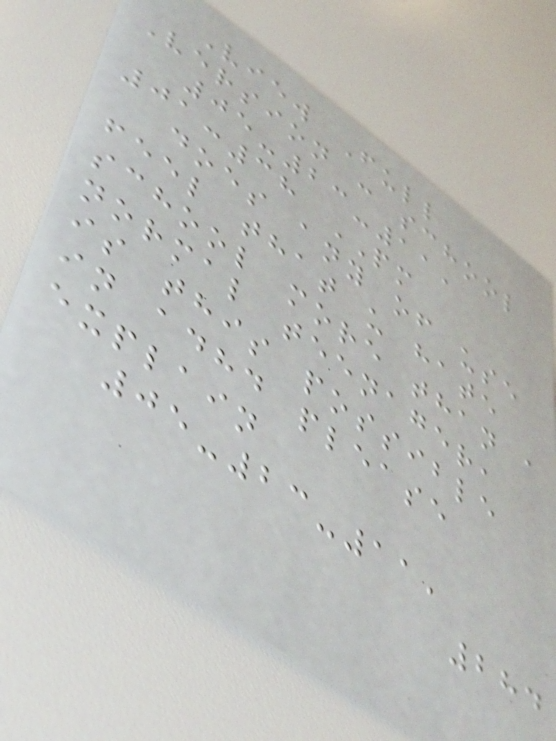View Full
Version : school
05-23-11,
01:38 PM
does any of use
feel that u hate
school more than a
normal teenager,
is this possible
in adhd please
explain
05-23-11,
284
